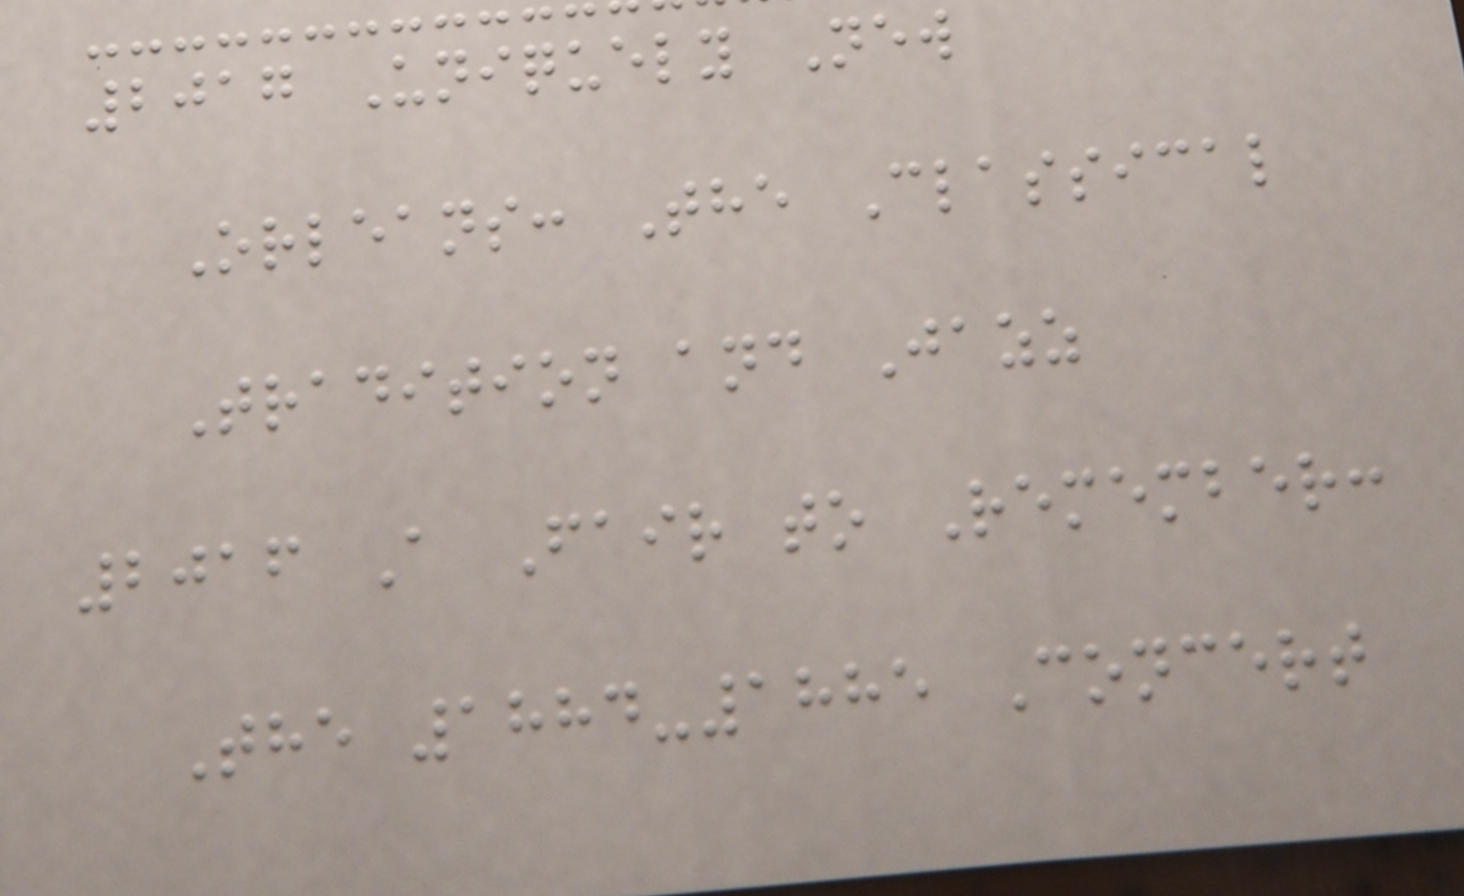2017 Uniquely New
Orleans: The Classical
Tradition and Jazz
2016 A Fair to Remember:
The 1884-1885 Concert
